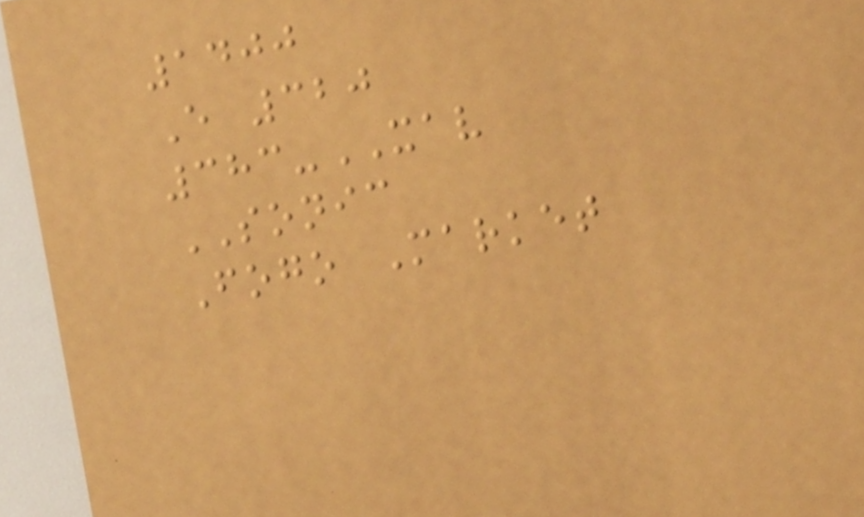1400
E 320
383-XAV
SONIC
Fogo Market
